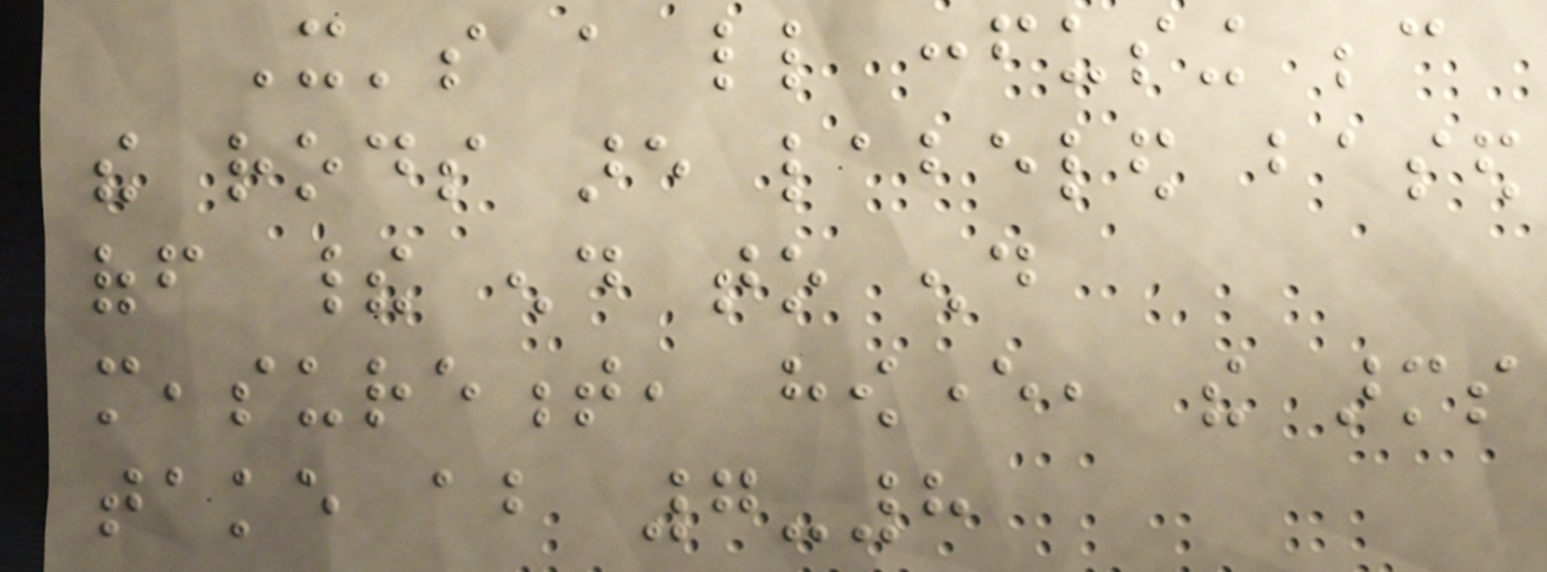It's a little confusing because
the rods are labeled based
off their end to end
measurement, however, the arms
take about 7-8
